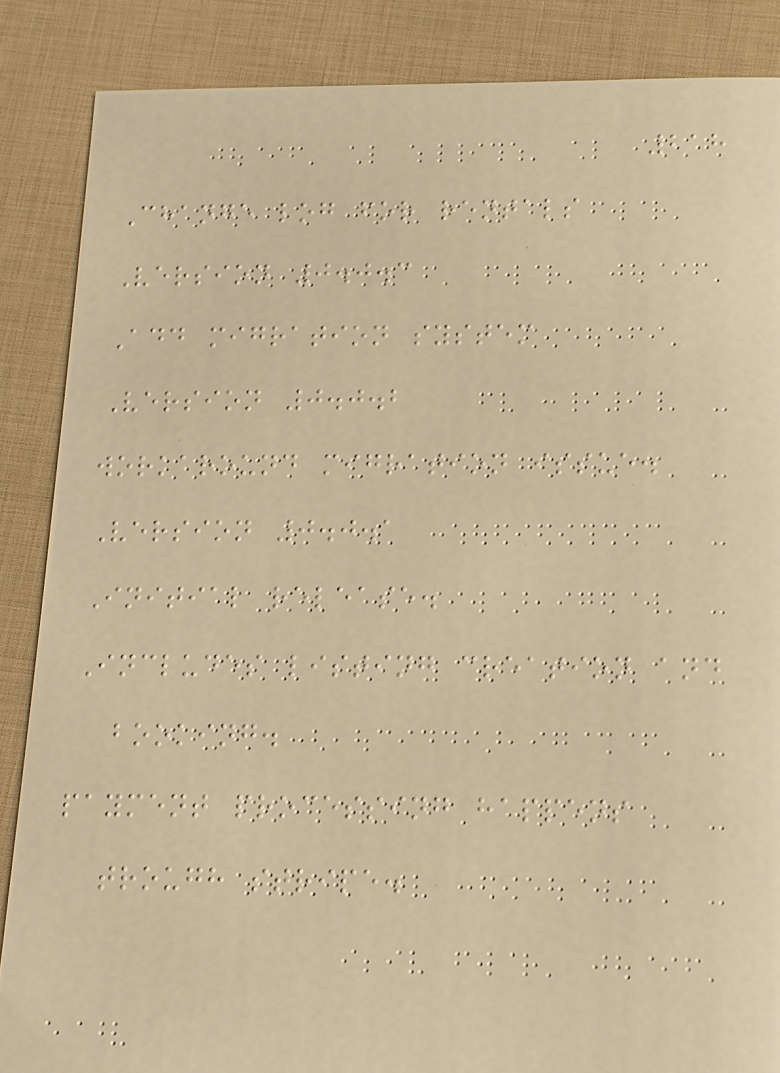218
Change log for rentals
Version 0.0.3
Add migration system
Version 0.0.2
workaround migration issue.
Version 0.0.1
Initial release.
Includes listing creation and
booking.
payment processing happens
trough stripe.
